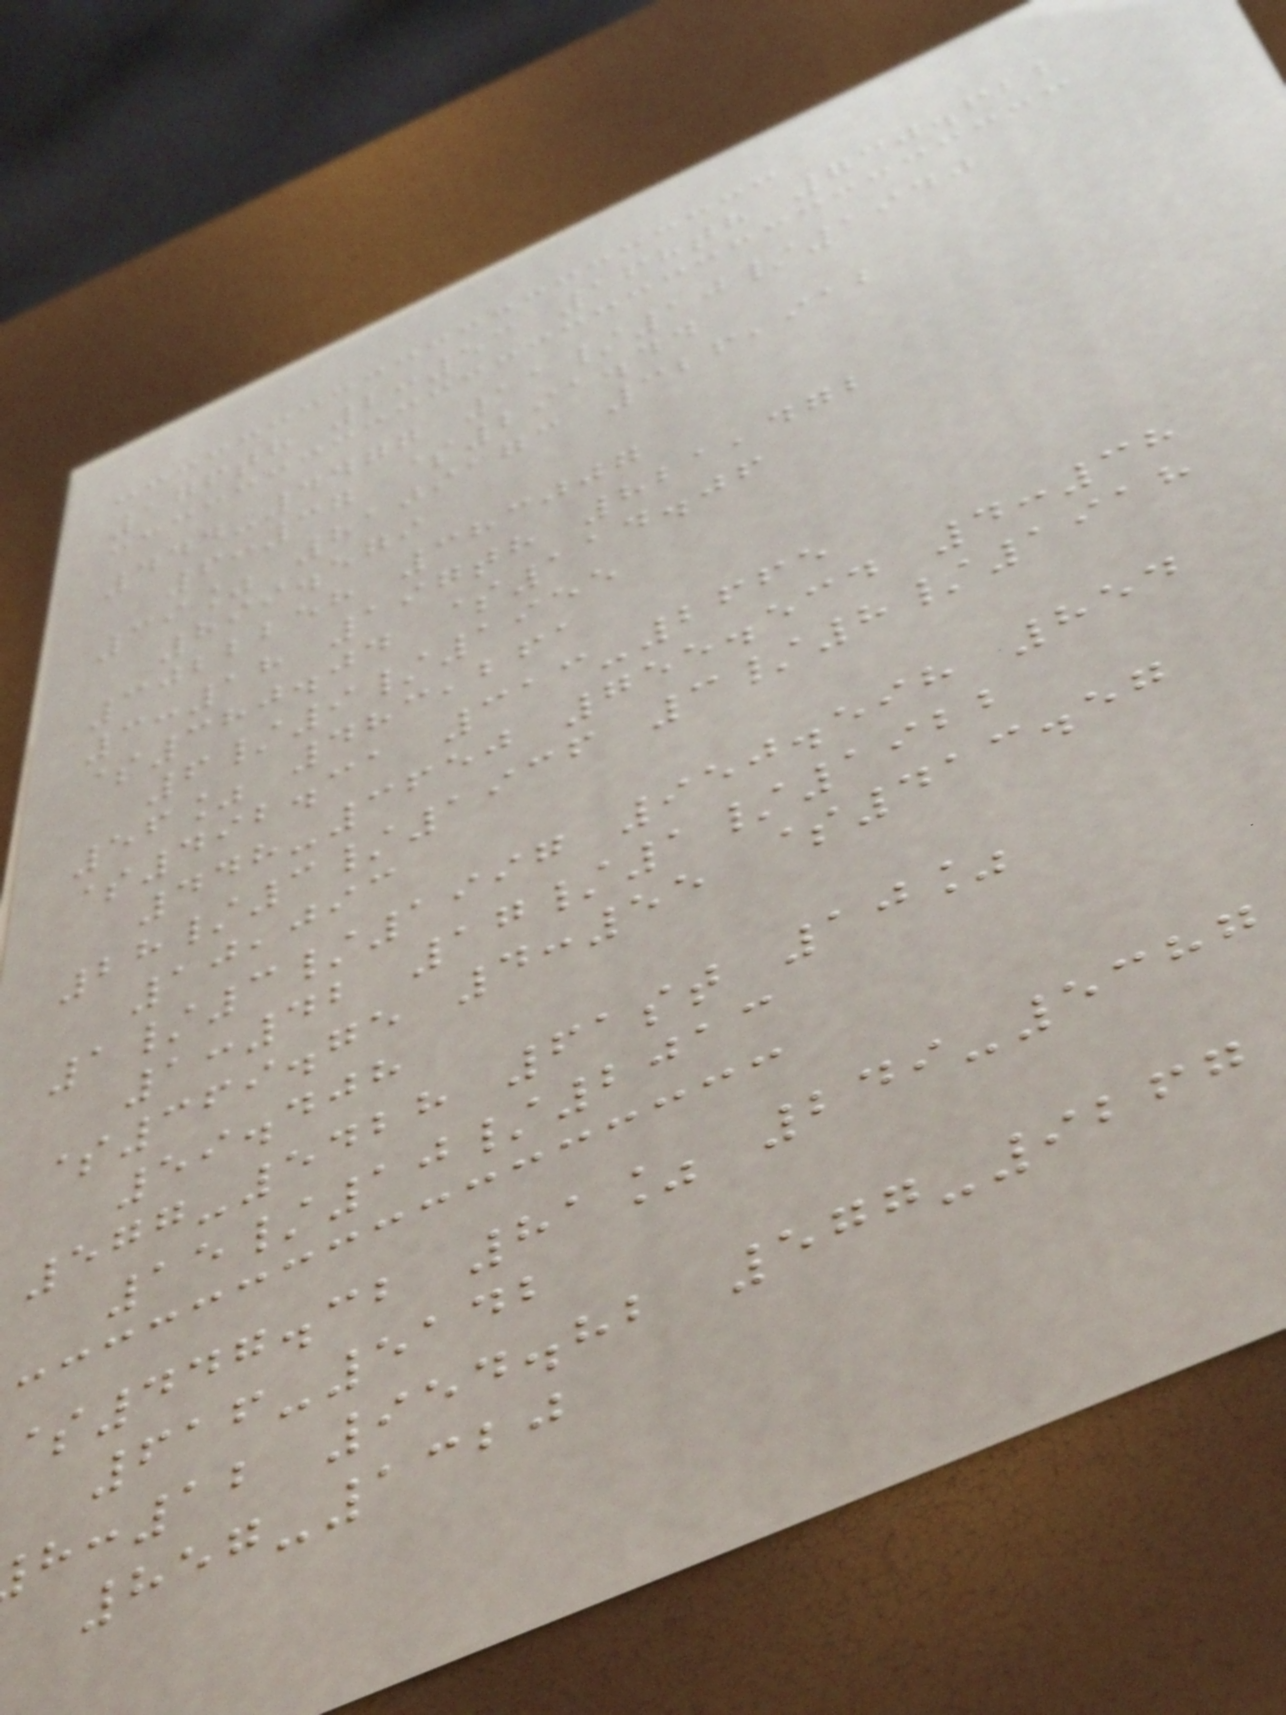176th 2:53 168th 730.622
444-4477 11/10/1940
6:37 $291.44
39% 8109173 326,912
899.579
3022258 383007
3:18 197th 821,472
$380.04 $114.06
6/9/1955
56% 483,261
$492.31 313-2665
448-3650 755.534 4:38
28/3/1936 3/8/1918
10,093
1/3/1997 950.598 854
1:42 17/1/1922
$369.75 4:55 $413.57
59.408
577-5428 61st 10%
15/10/2013
$447.32 81% 249-5387
616-5142
:12 954.82 577-9267
857-1320
